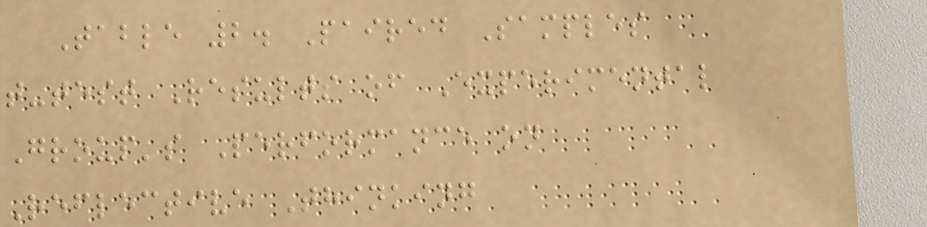Table 2. Paired Samples
t-test Results of Experimental
Group's Performance on
Reflective Thinking
